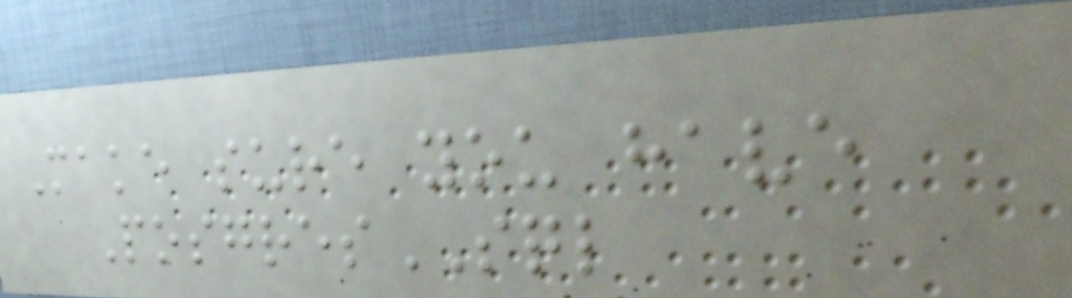Make sure you have
PosgresSQL
